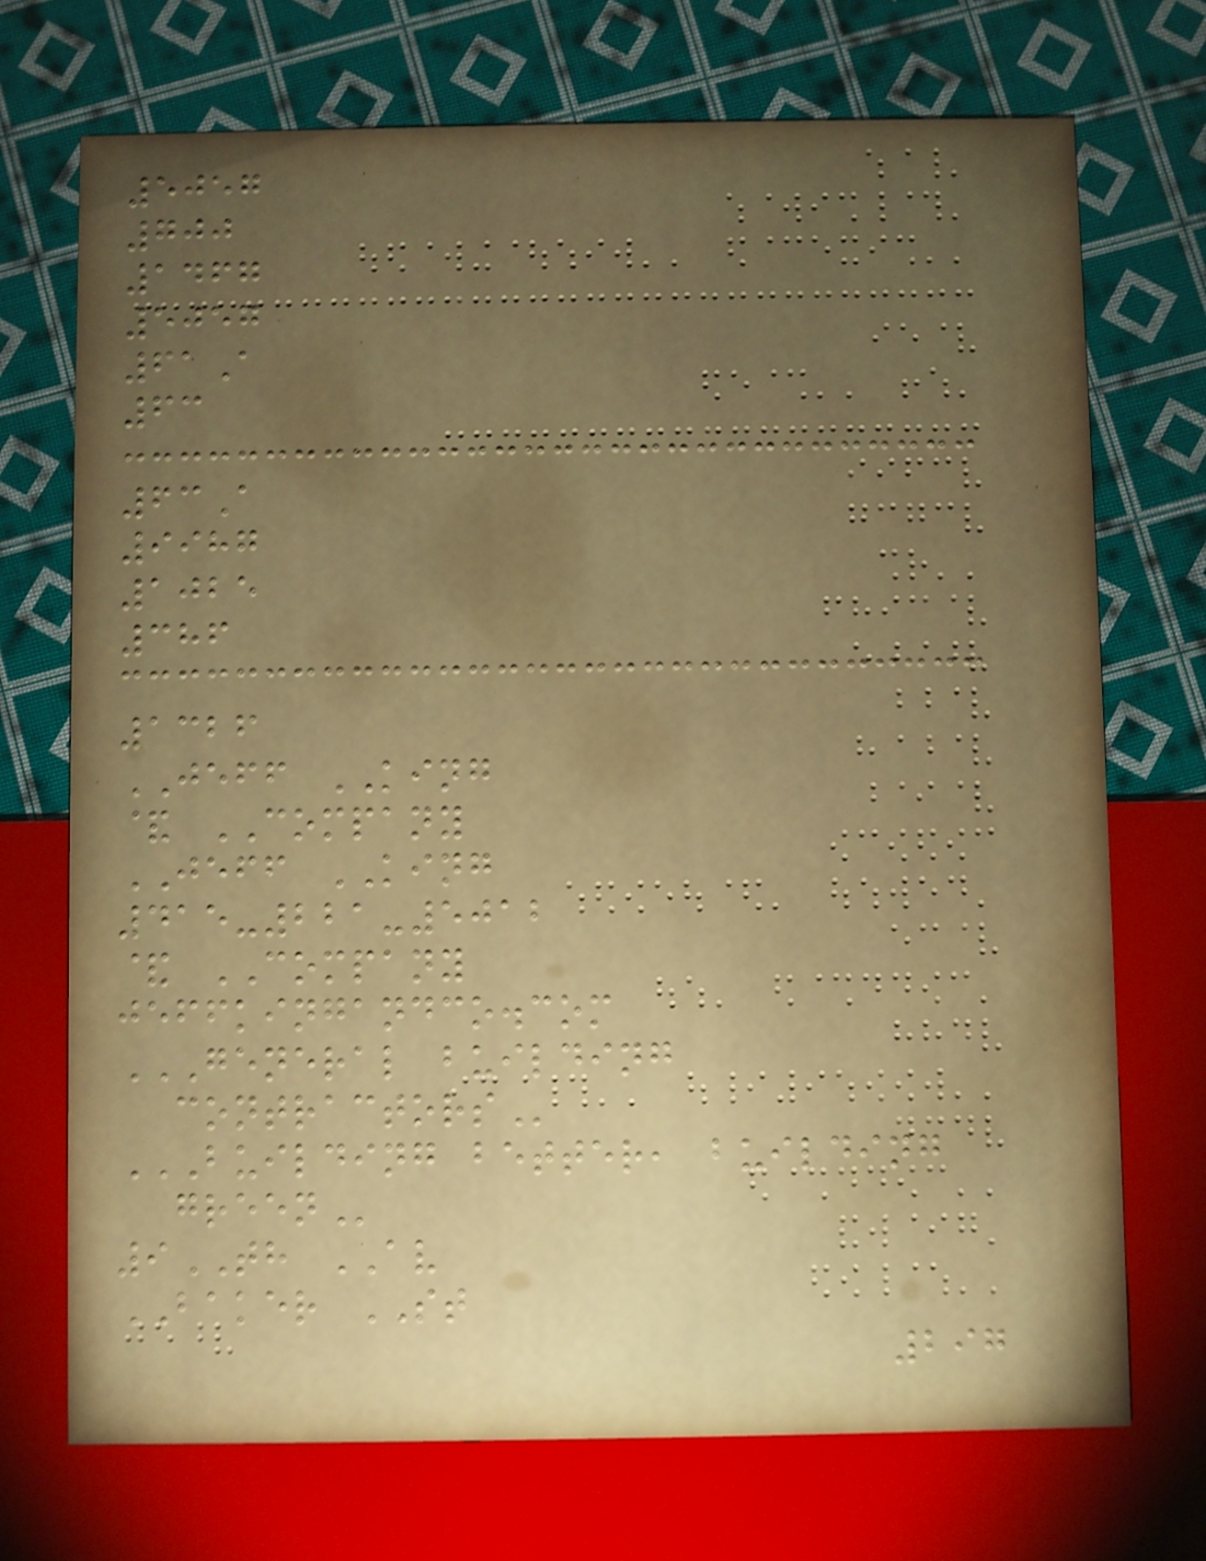5057
700
1467
5057
61A
63
63A
9987
1025
386
1326
JEFF KING
& COMPANY
JEFF KING
415-221-5012
& COMPANY
jeffkingandco.com
GENERAL BUILDING
CONTRACTORS
BUILDING BETTER, BUILDING
GREEN
9TH AV
BAKER ST
297
